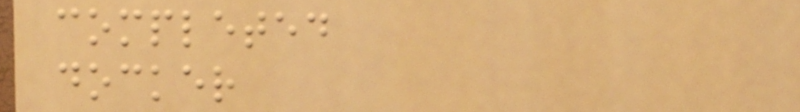completed
docker
